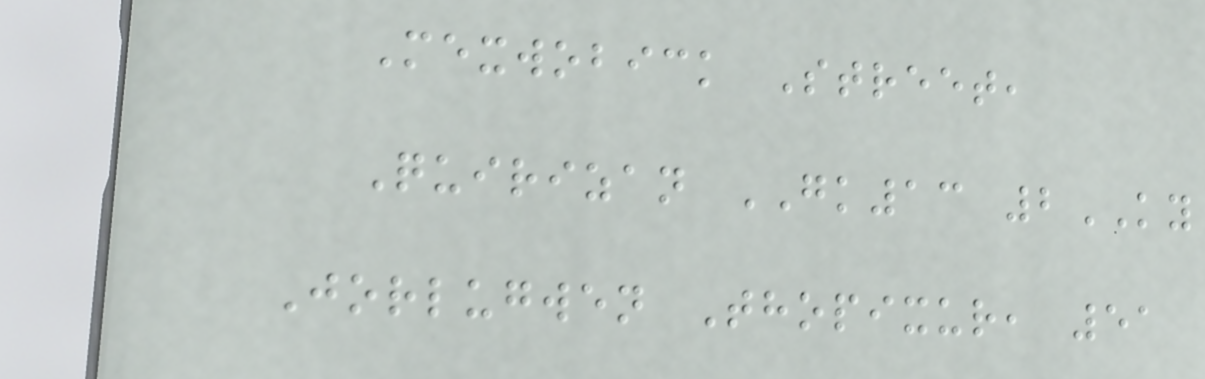Mexwobick Street,
Quirizan GK13 2KY
Jorlugwen Thopixur, 51
